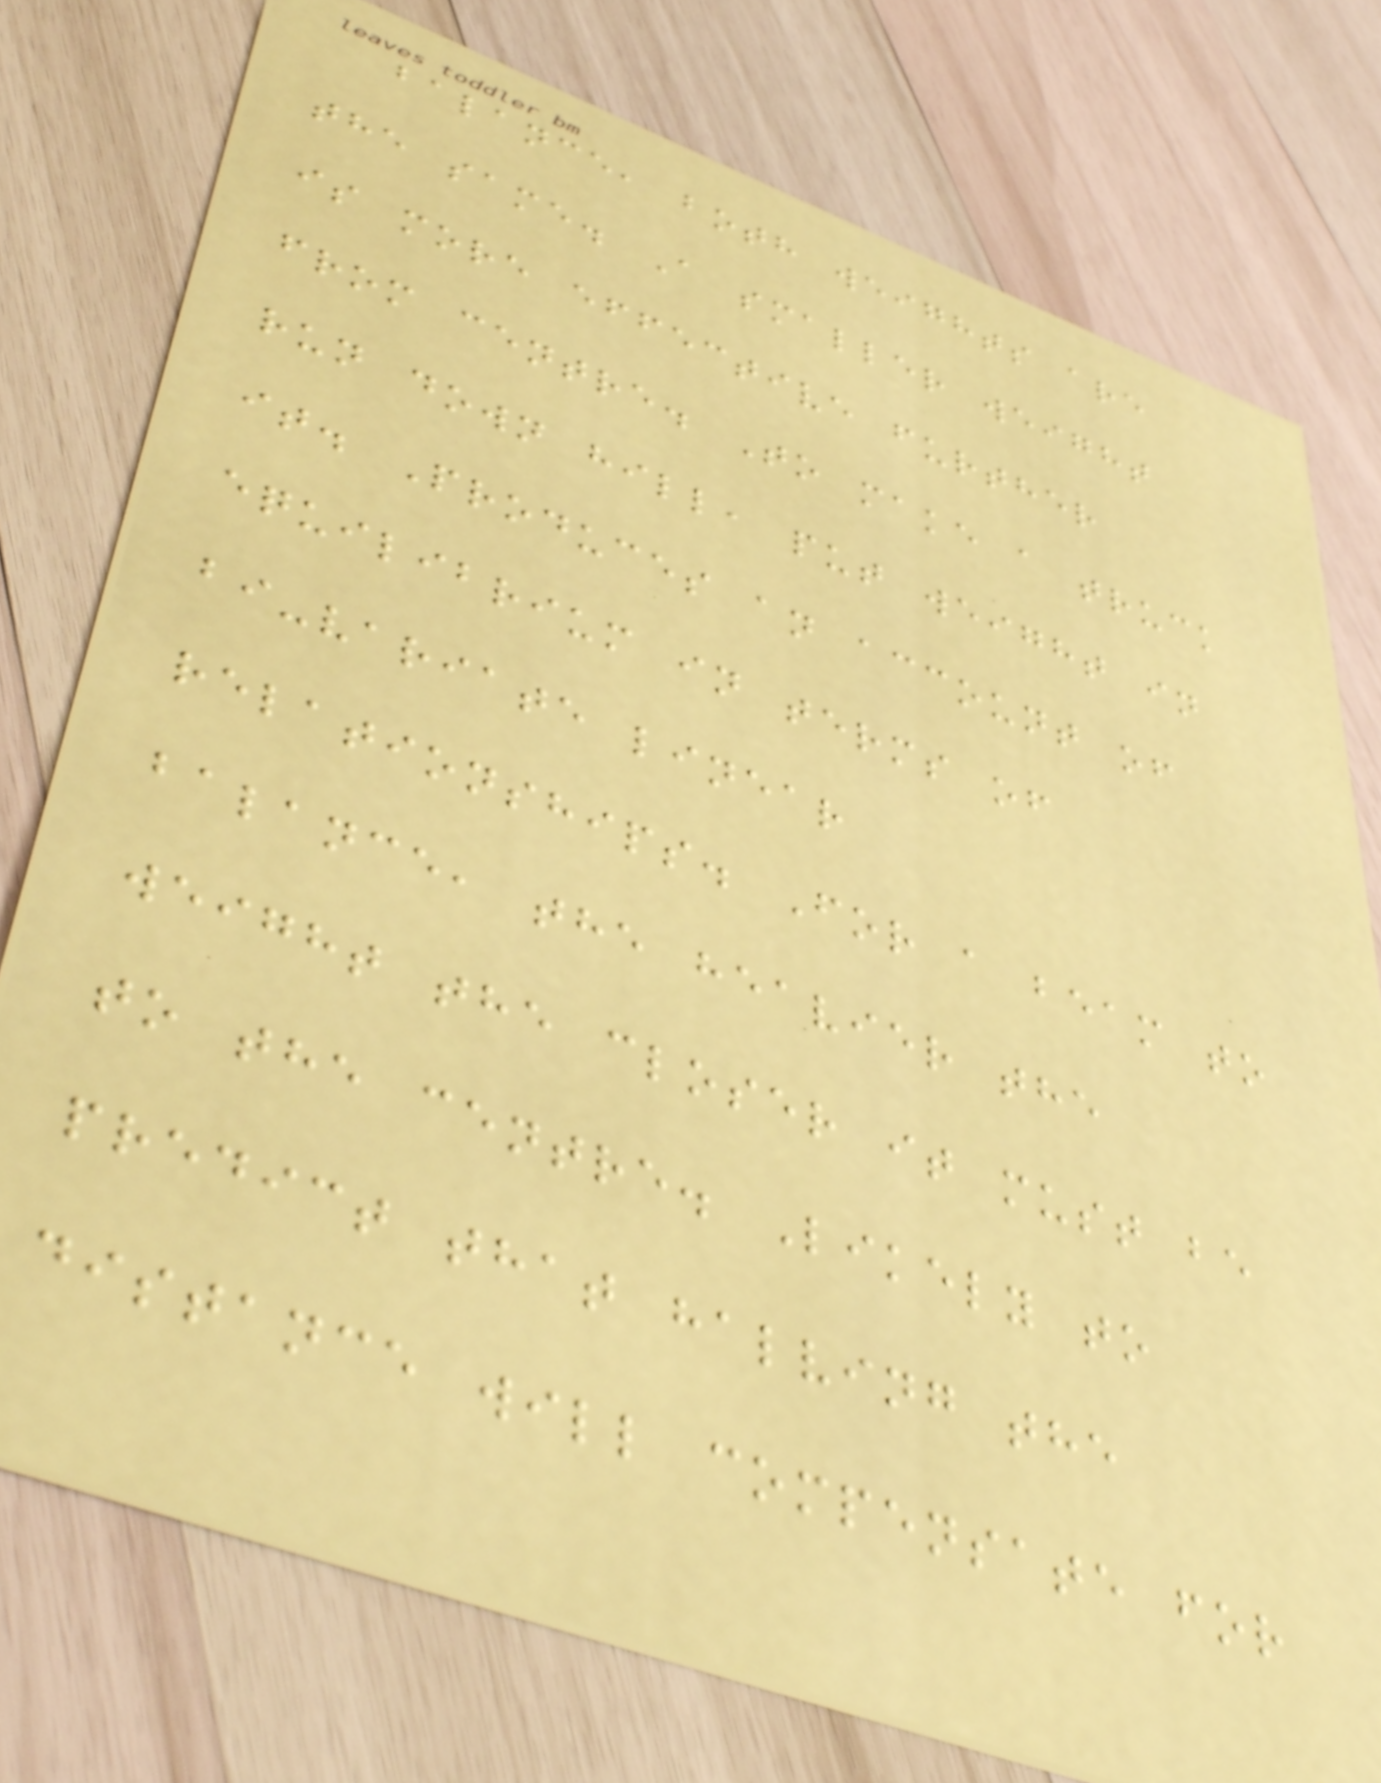balance, both weights are
the same. A smaller weight
is more effective further
from centre. To make a truck
run down hill, put weight in
it. Produces an account of
equilibrium in terms of
bi-variate linear
relationships. For a beam to
balance, the heavier the
weight the closer it must be
to the centre. Likely to
predict that halving the
distance will compensate for
